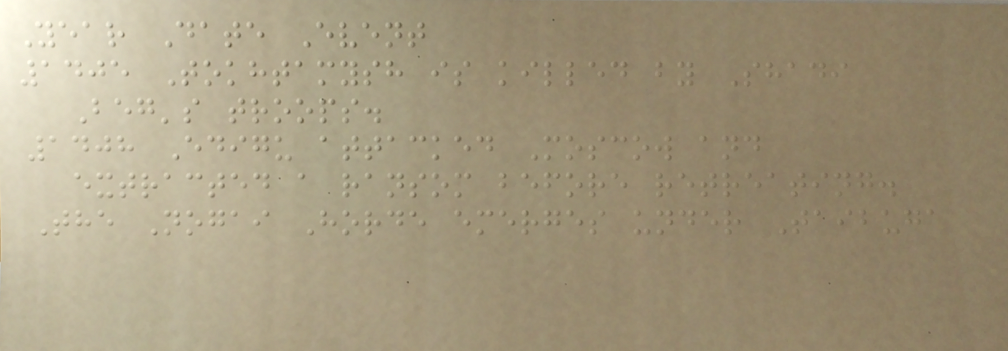Year Date Event
1405 Tokhtamysh is killed by Shadi
Beg's troops.
1408 Edigu attacked Moscow and
extracted a ransom before retreating.
The Nogai Horde emerges under Taibuga
